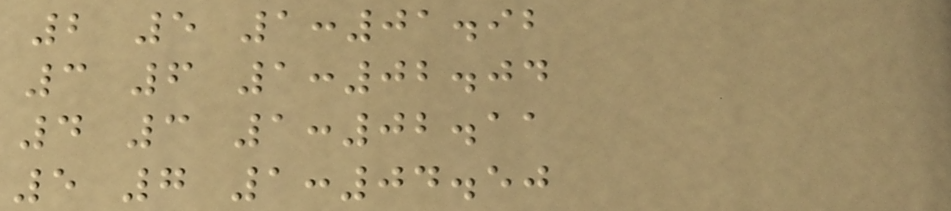2 5 1:01.92
3 6 1:02.04
4 3 1:02.11
5 7 1:04.50
